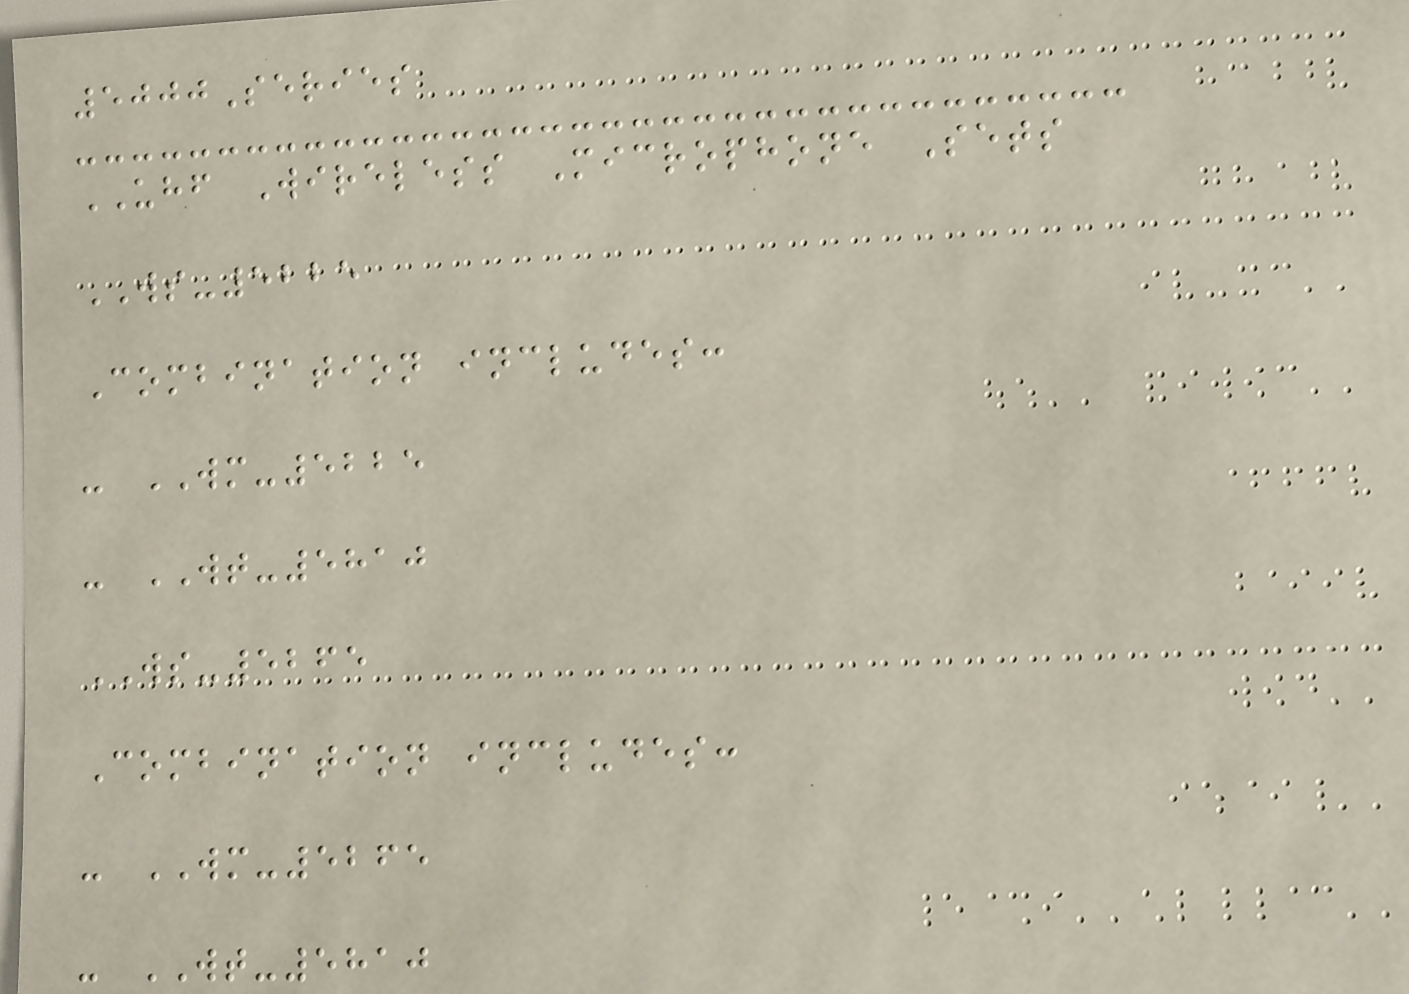5000Series
UHF Wireless Microphone Sets
WS-5225
Combination includes:
- WM-5225
- WT-5810
WS-5265
Combination includes:
- WM-5265
- WT-5810
